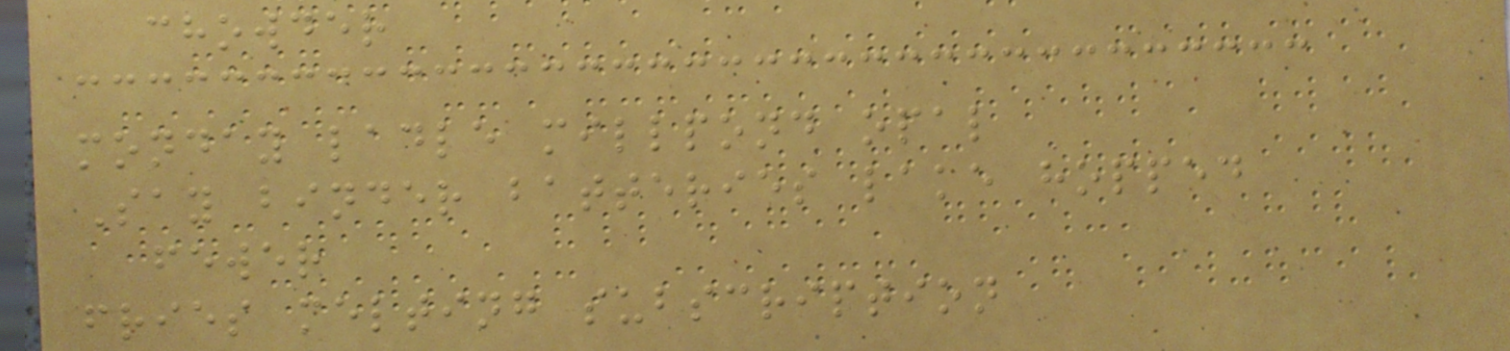chowder
monday ladle millpond opal
Say binder batteries lake hopped
fewer
fries melting subscription
